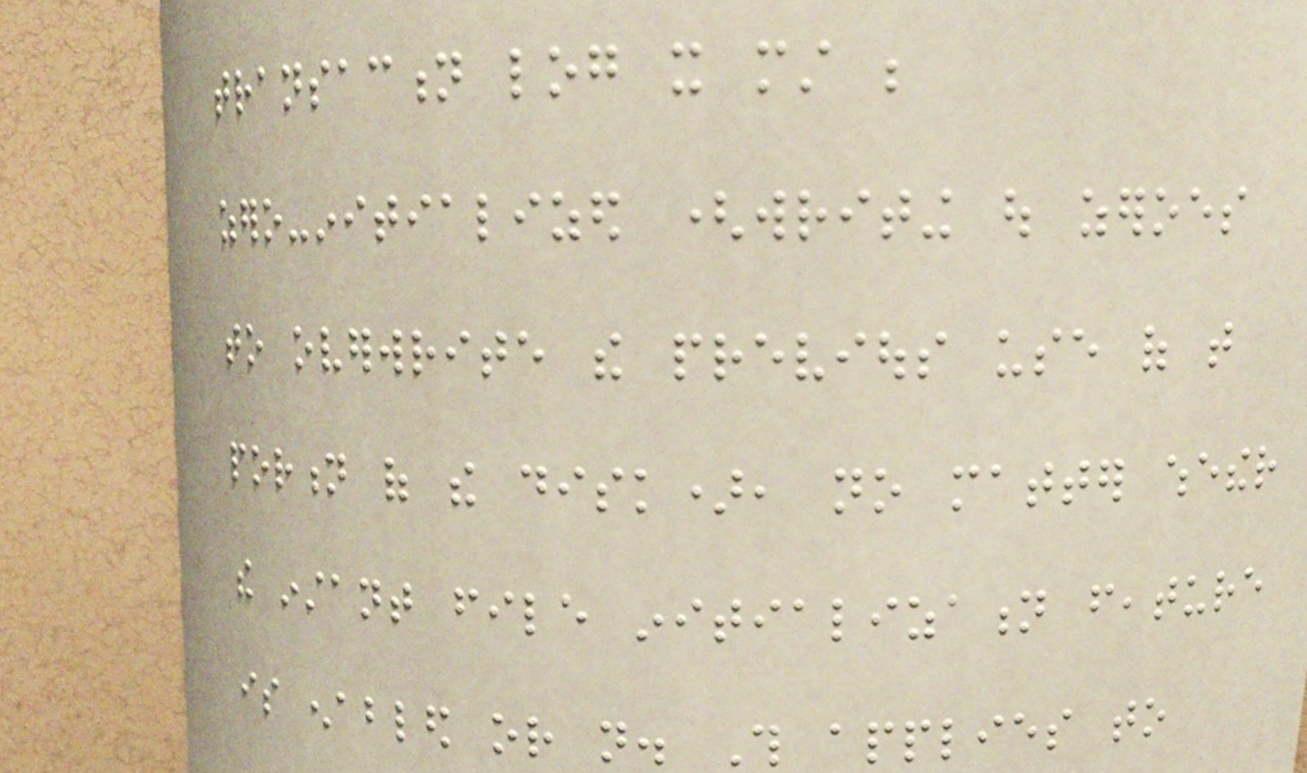transaction log it must be
zero-initialized (writing out zeroes
to overwrite the previous use of that
portion of the disk), no matter whether
the instant file initialization feature
is enabled or not. This applies to
